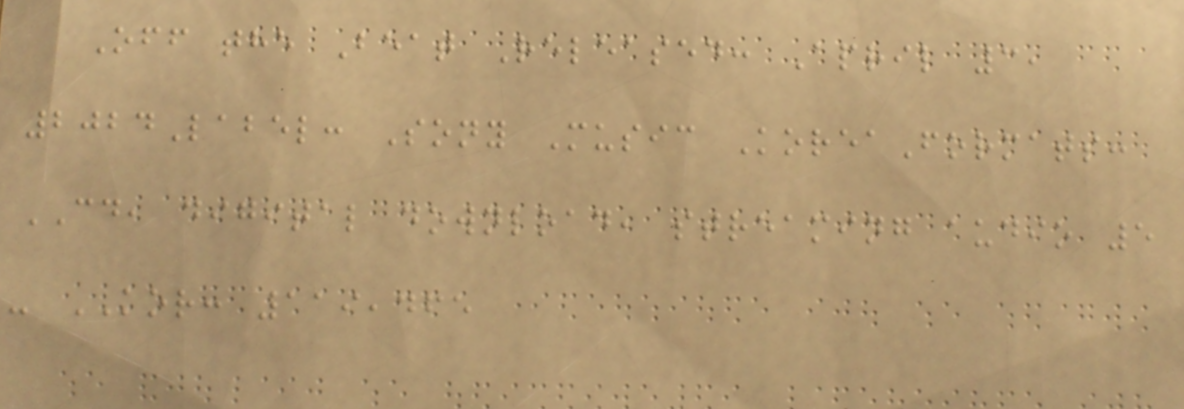Off the Beat Released: April 3,
2024Label: Sony Music KoreaFormats:
CD, digital download, streaming audio 5
- KOR: 119,465
